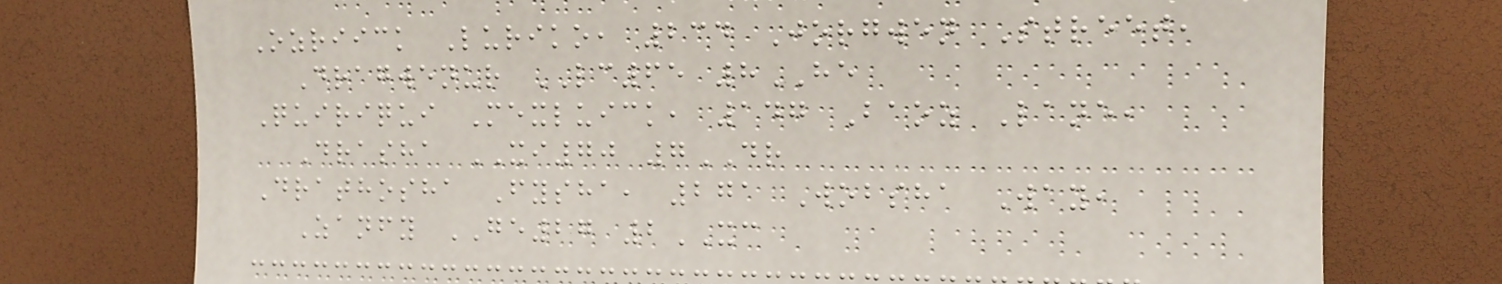Ozriick Luriko, 234 Jorgwen Street,
Dragwenur LC65 8HE
Quiriqui Mexluick, 147 Baoz Lane,
Drasha XI70 7DR
Drathosha Fysha, 271 Wobsha Way,
Zanfy GE27 2XC
